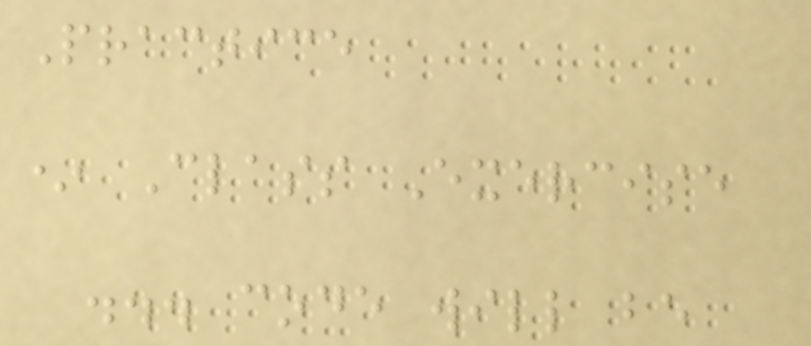Practice
* Class Exercise
... code will be
